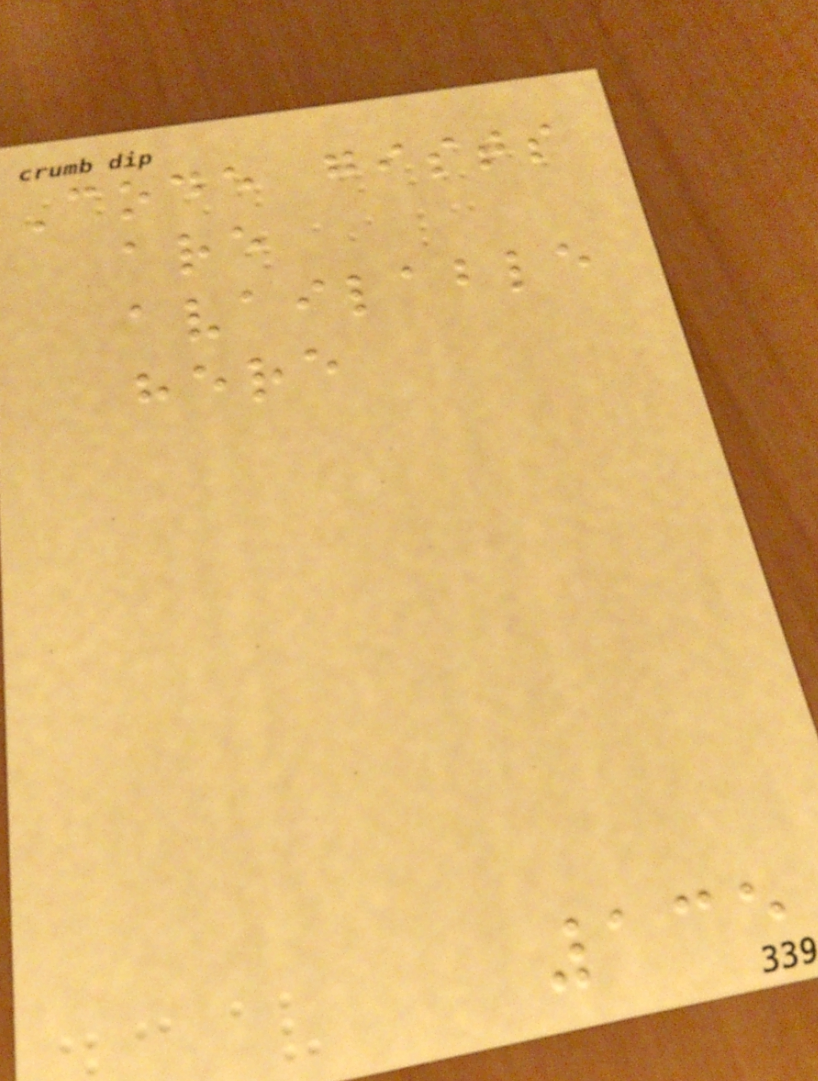Code gists
are
available
here
135
